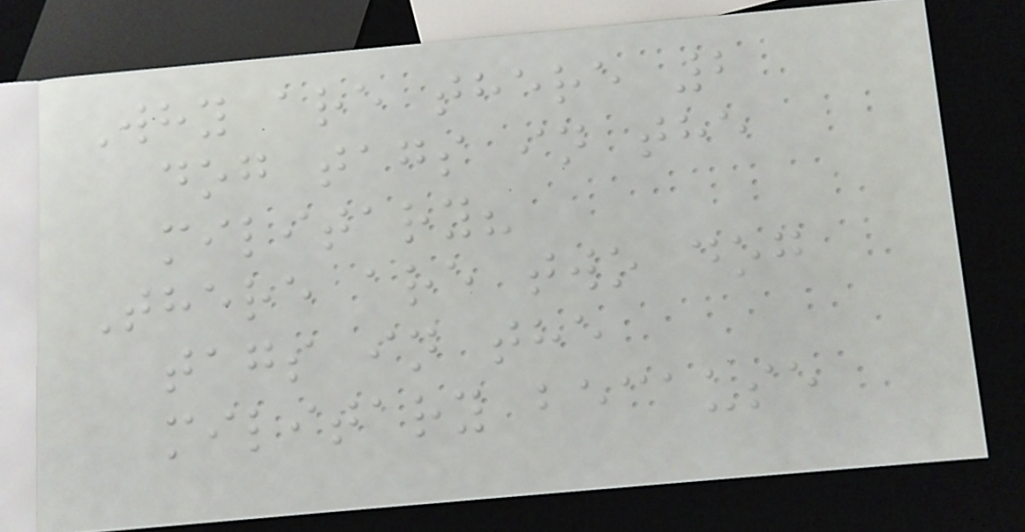Why are there 2
dog tags in the
military?
There are two dog
tags in the
military because
